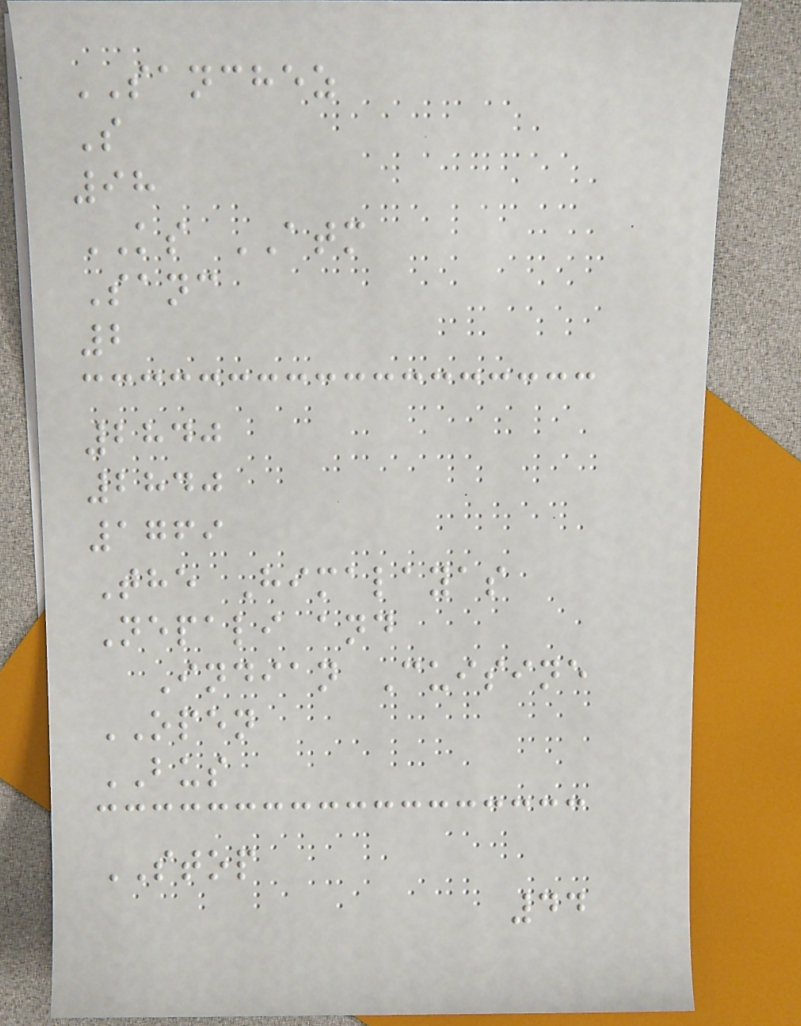SANCHEZ
S
98
KS ATM
Sanc
2
2840
2840
1769
The Himalayas
Nepali and
Indian Cuisine
OPEN
BUS
STOP
44
